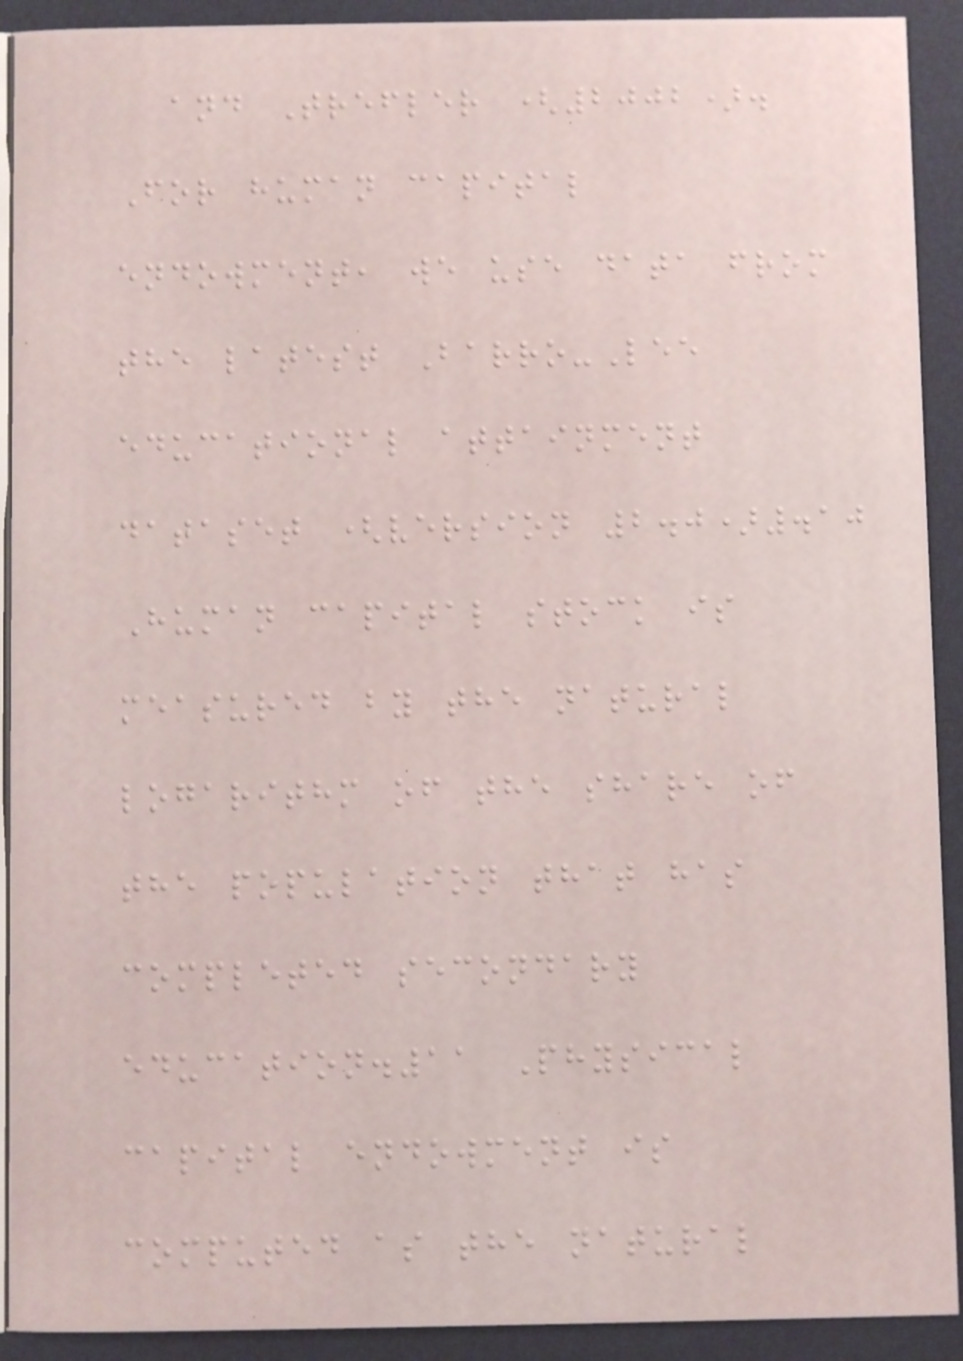and Trefler (2002).
For human capital
endowment, we use data from
the latest Barro-Lee
educational attainment
dataset (version 2.0).10
Human capital stock is
measured by the natural
logarithm of the share of
the population that has
completed secondary
education.11 Physical
capital endowment is
computed as the natural
